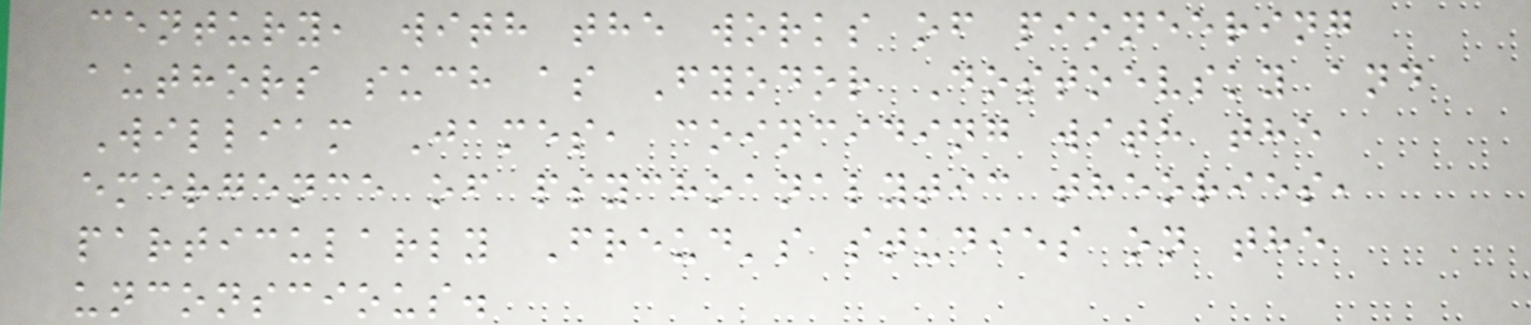century, with the works of pioneering
authors such as Fyodor Dostoevsky and
William James, coinciding with the
emergence of psychoanalytic theories,
particularly Freud's studies on the
unconscious.
